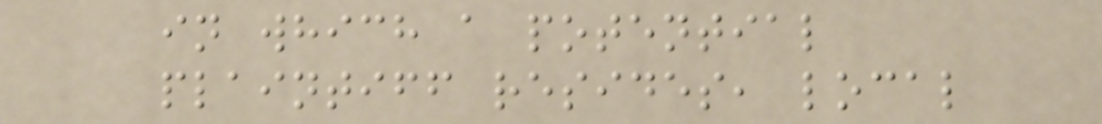in which a potential
plaintiff resides, local
